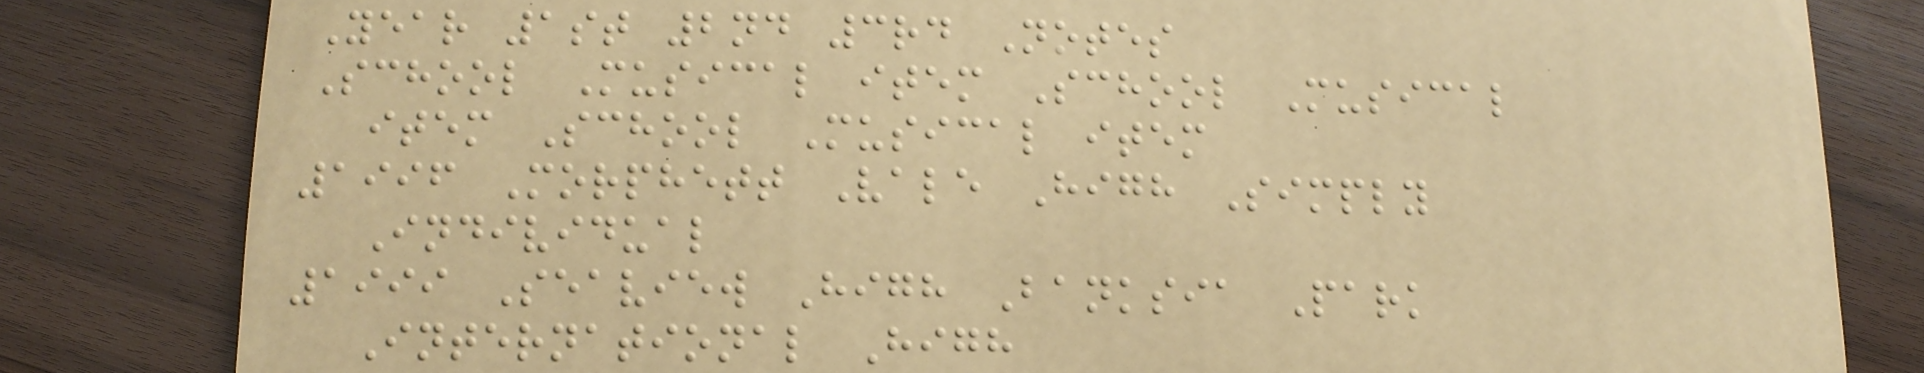Year 1st 2nd 3rd Notes
School Musical item School Musical
item School Musical item
1996 Morphett Vale High Simply
Individual
1999 Seaview High Banksia Park
International High
